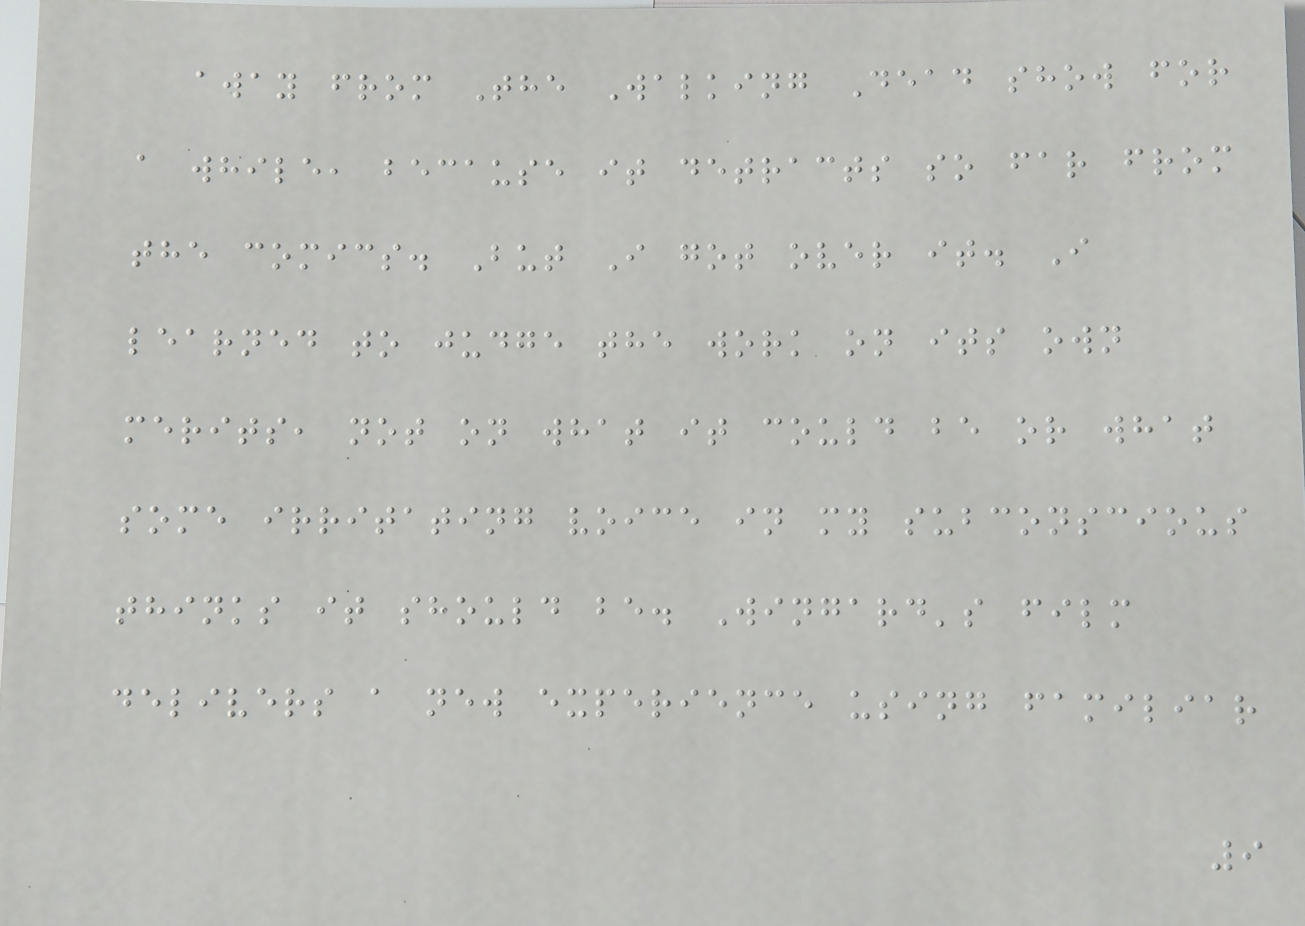away from The Walking Dead show for
a while, because it detracts so far from
the comics. But I got over it. I
learned to judge the work on its own
merits, not on what it could be or what
some irritating voice in my subconscious
thinks it should be. Wingard's film
delivers a new experience using familiar
9
